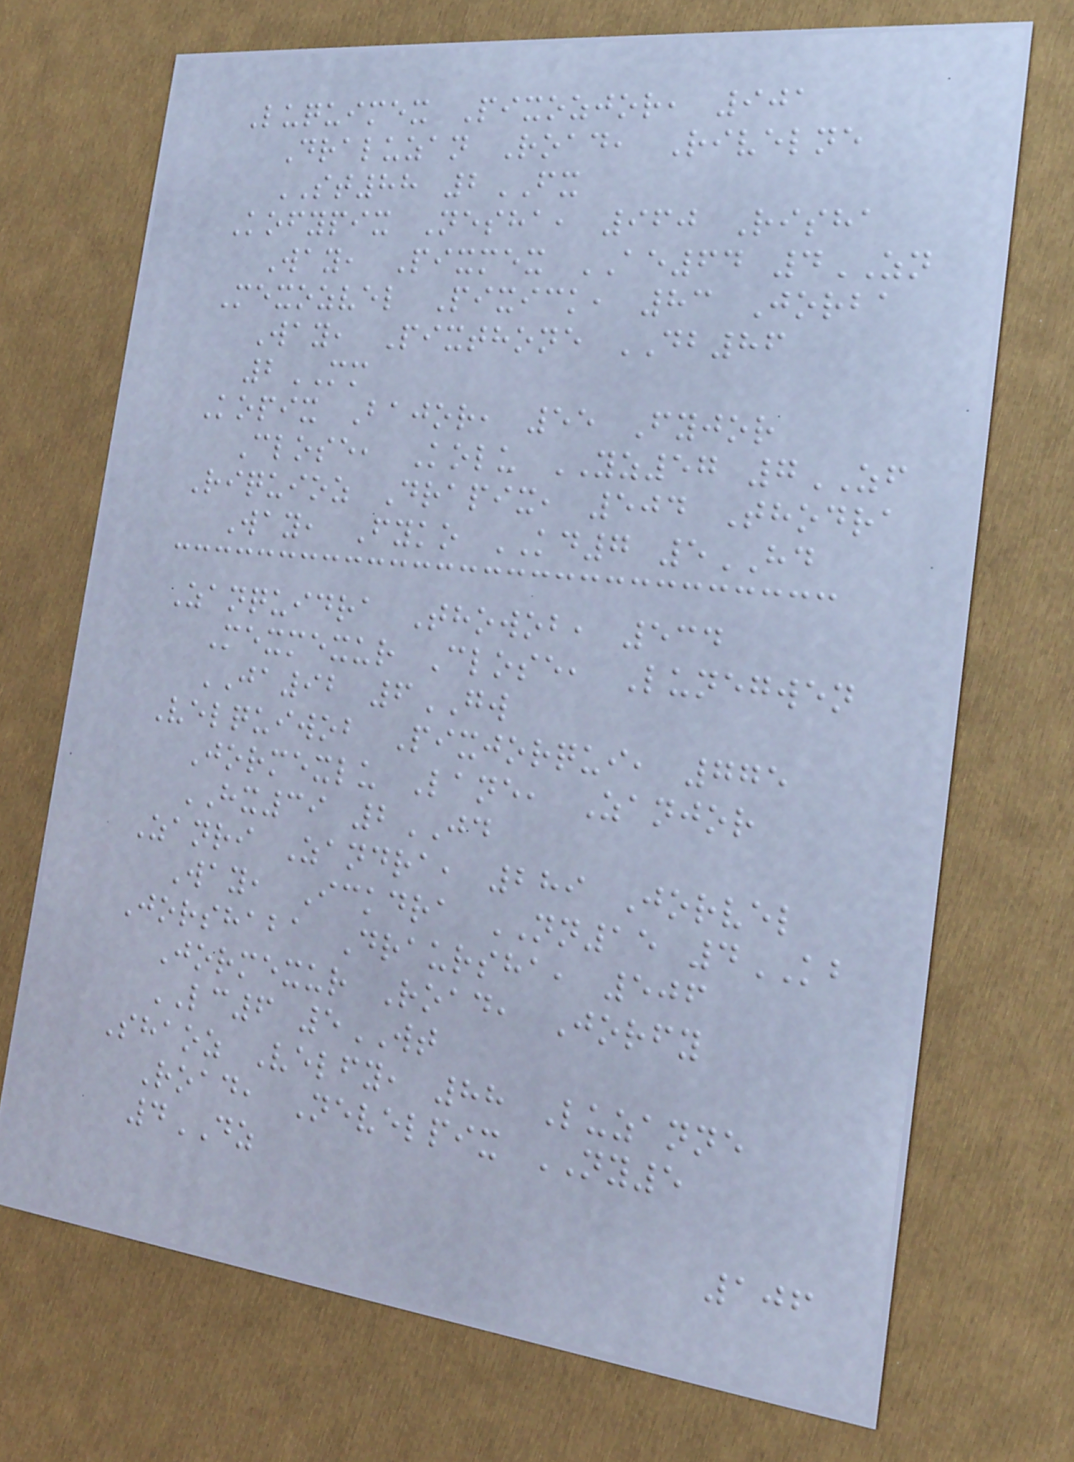Luquimex Pixozjor, 901
Draluzan Road, Rivelne
ST88 2FX
Kofypix Nesha, 960 Risha
Way, Pixmex AE64 4ZN
Mexozvel Pixick, 83 Jorba
Way, Pixthone DB86
2MM
Kopix Bajor, 55 Fyjor
Close, Kolu YZ57 7ZF
Riquioz Drapix, 504 Thodra
Way, Fyko KD7 5HD
Zanquidra Thowob, 534
Mexmexur Close, Lunegwen
JA92 6GW
Velquiwob Pixjorqui, 775
Jormexlu Lane, Zanjor
HX39 2JD
Zanri Zandra, 289 Jorvel
Way, Ickdra NN15 4KB
Jorshaba Draursha, 506
Jormexur Road, Jorfy
LC6 5WT
Shaoz Velfy, 88 Luzanne
Road, Nevelpix NY5
4DZ
106
